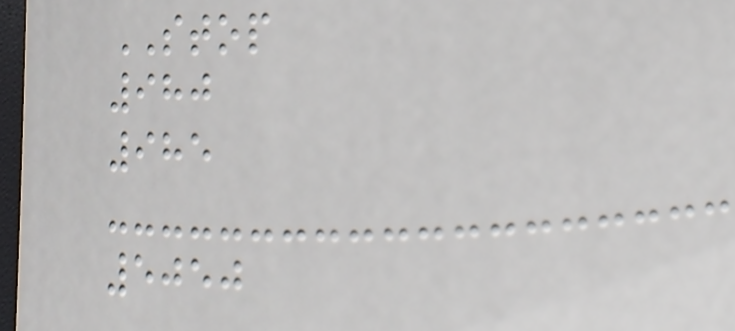STOP
980
985
5050
